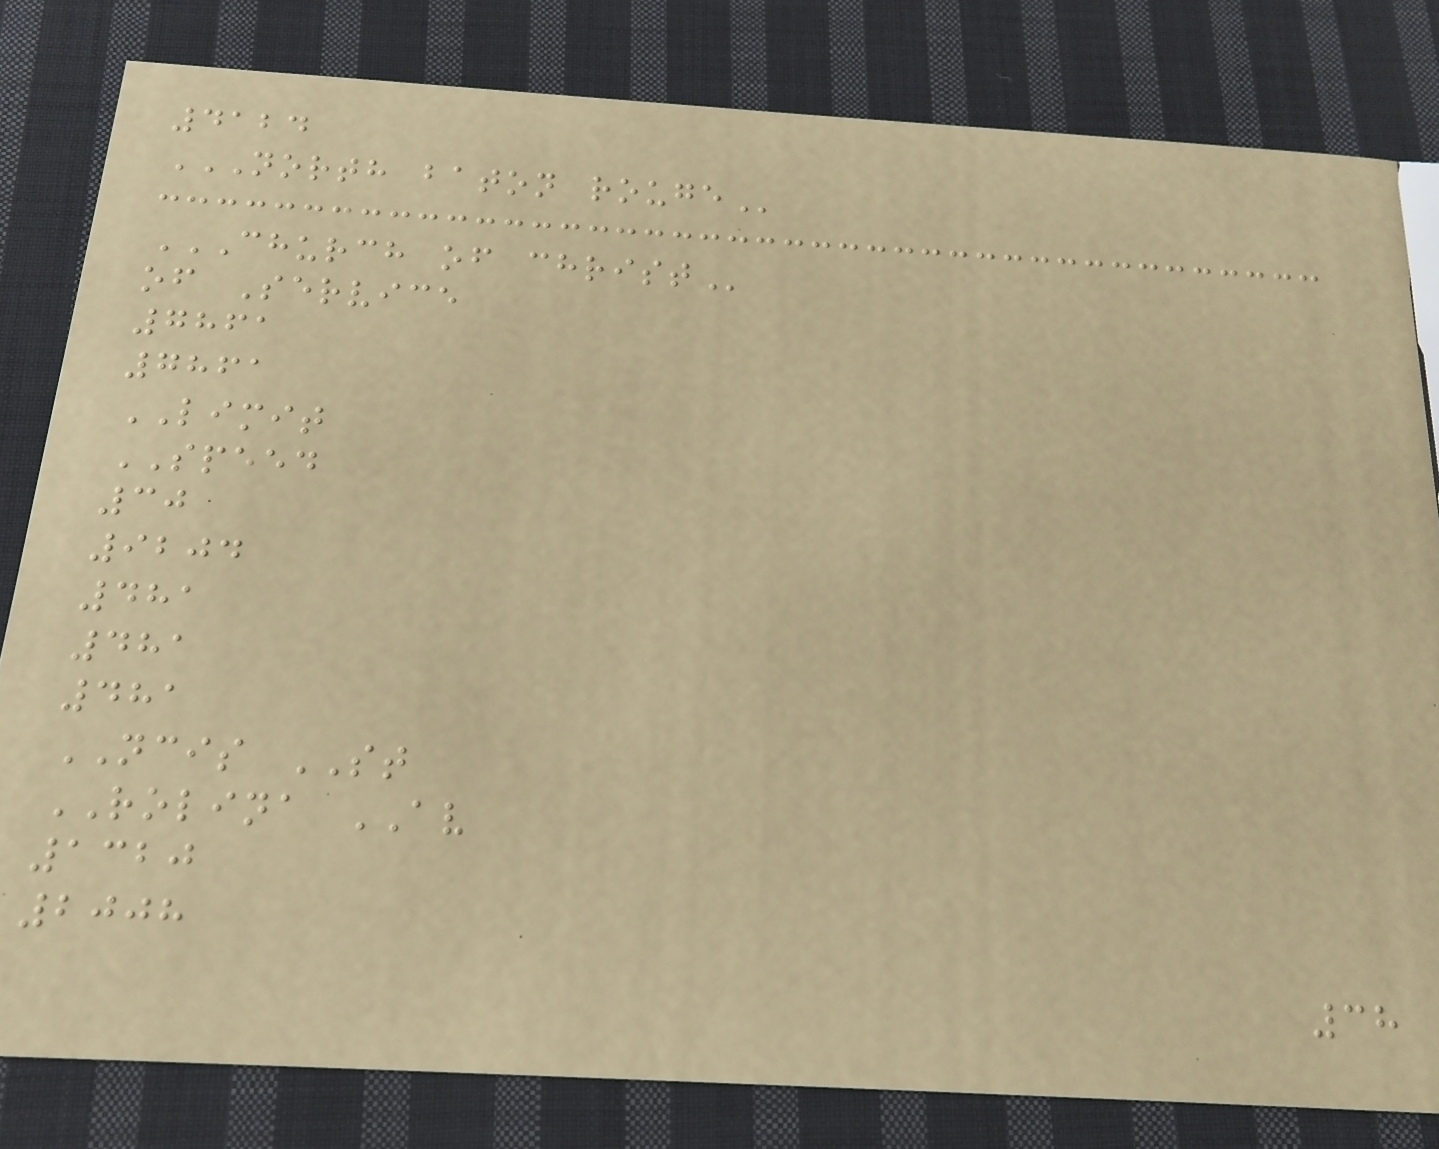4124
NORTH BATON ROUGE
CHURCH OF CHRIST
of Service
7861
7861
LIMIT
SPEED
30
9204
481
481
481
NCIS ST
ROLINA AV
1320
2008
38
